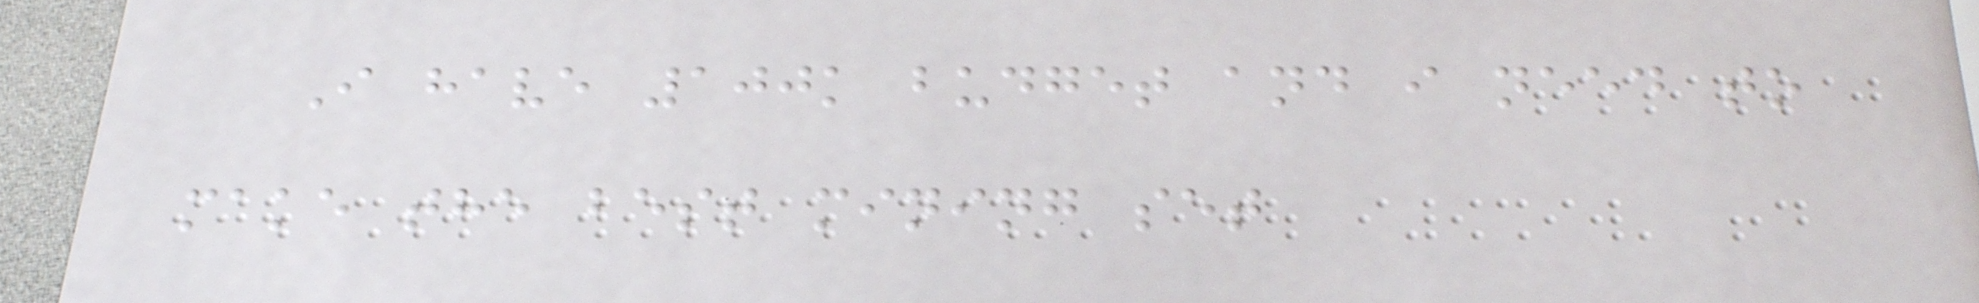I have 100k budget and i need to
make the best mining set
